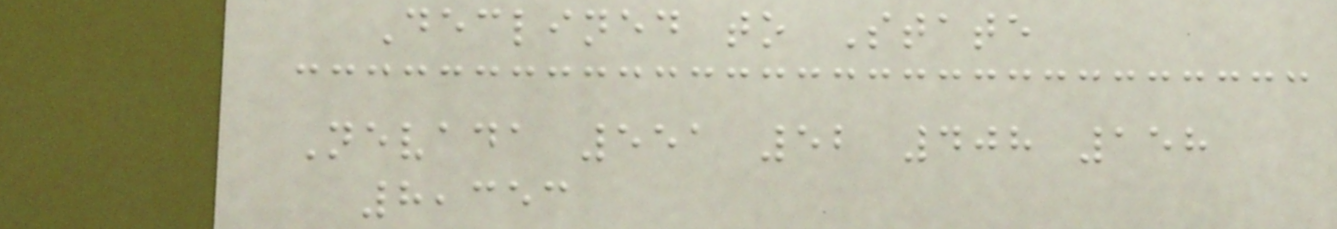Declined to State
Nevada 551 52 408 158
8,353
